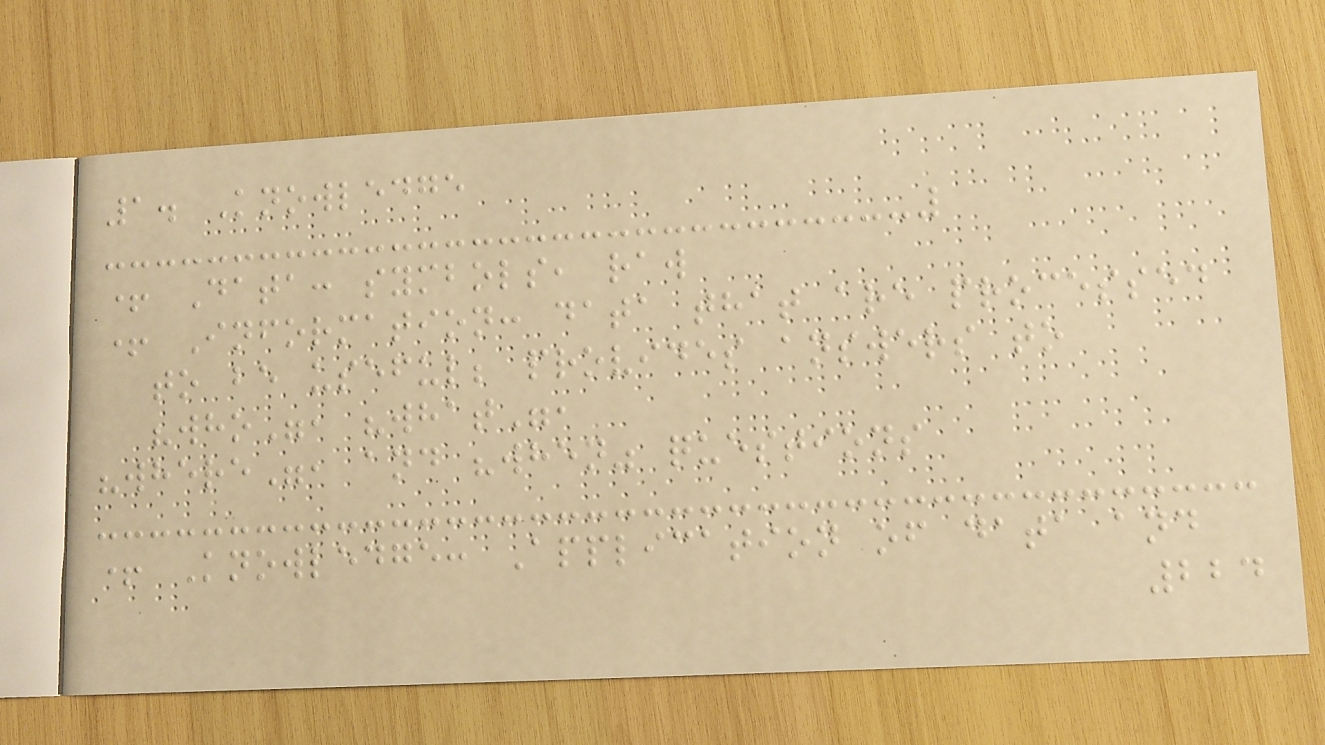1. Knowledge
+ Data: symbols, raw
+ Information: data that are processed
to be useful; provides answers to
"who", "what",
"where", and "when" questions
+ Knowledge: Application of data and
224
